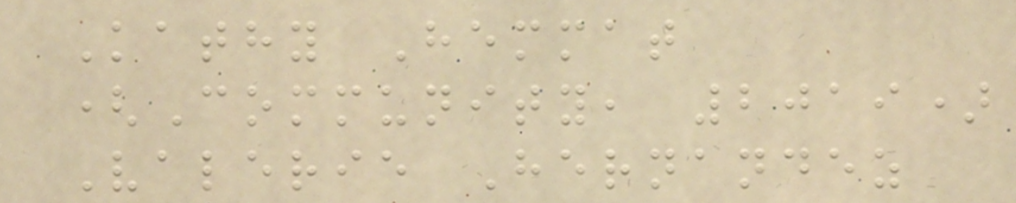Kathy Hemmat
(Community, 2019)
Valerie Hernandez
